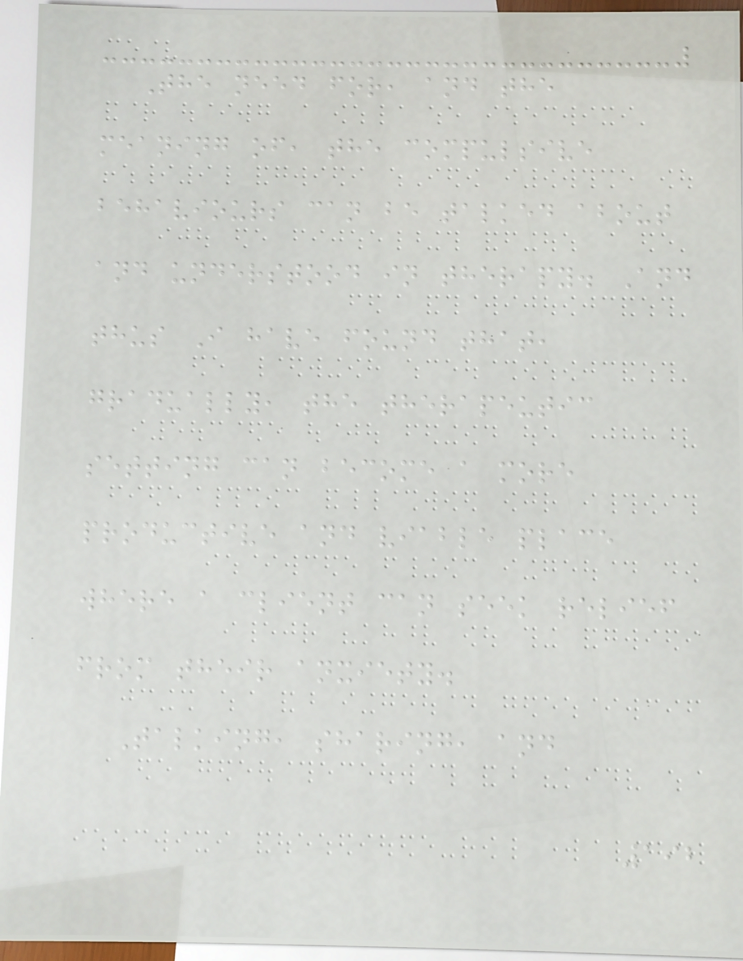The need for, and the
meaning of, the compulsive
behaviours can be talked about
and understood in therapy. And
thus I have found that,
gradually, the therapeutic
setting can become a more
productive and viable place
where a client can seek relief
from their anxiety.
Talking, sharing, and
192
